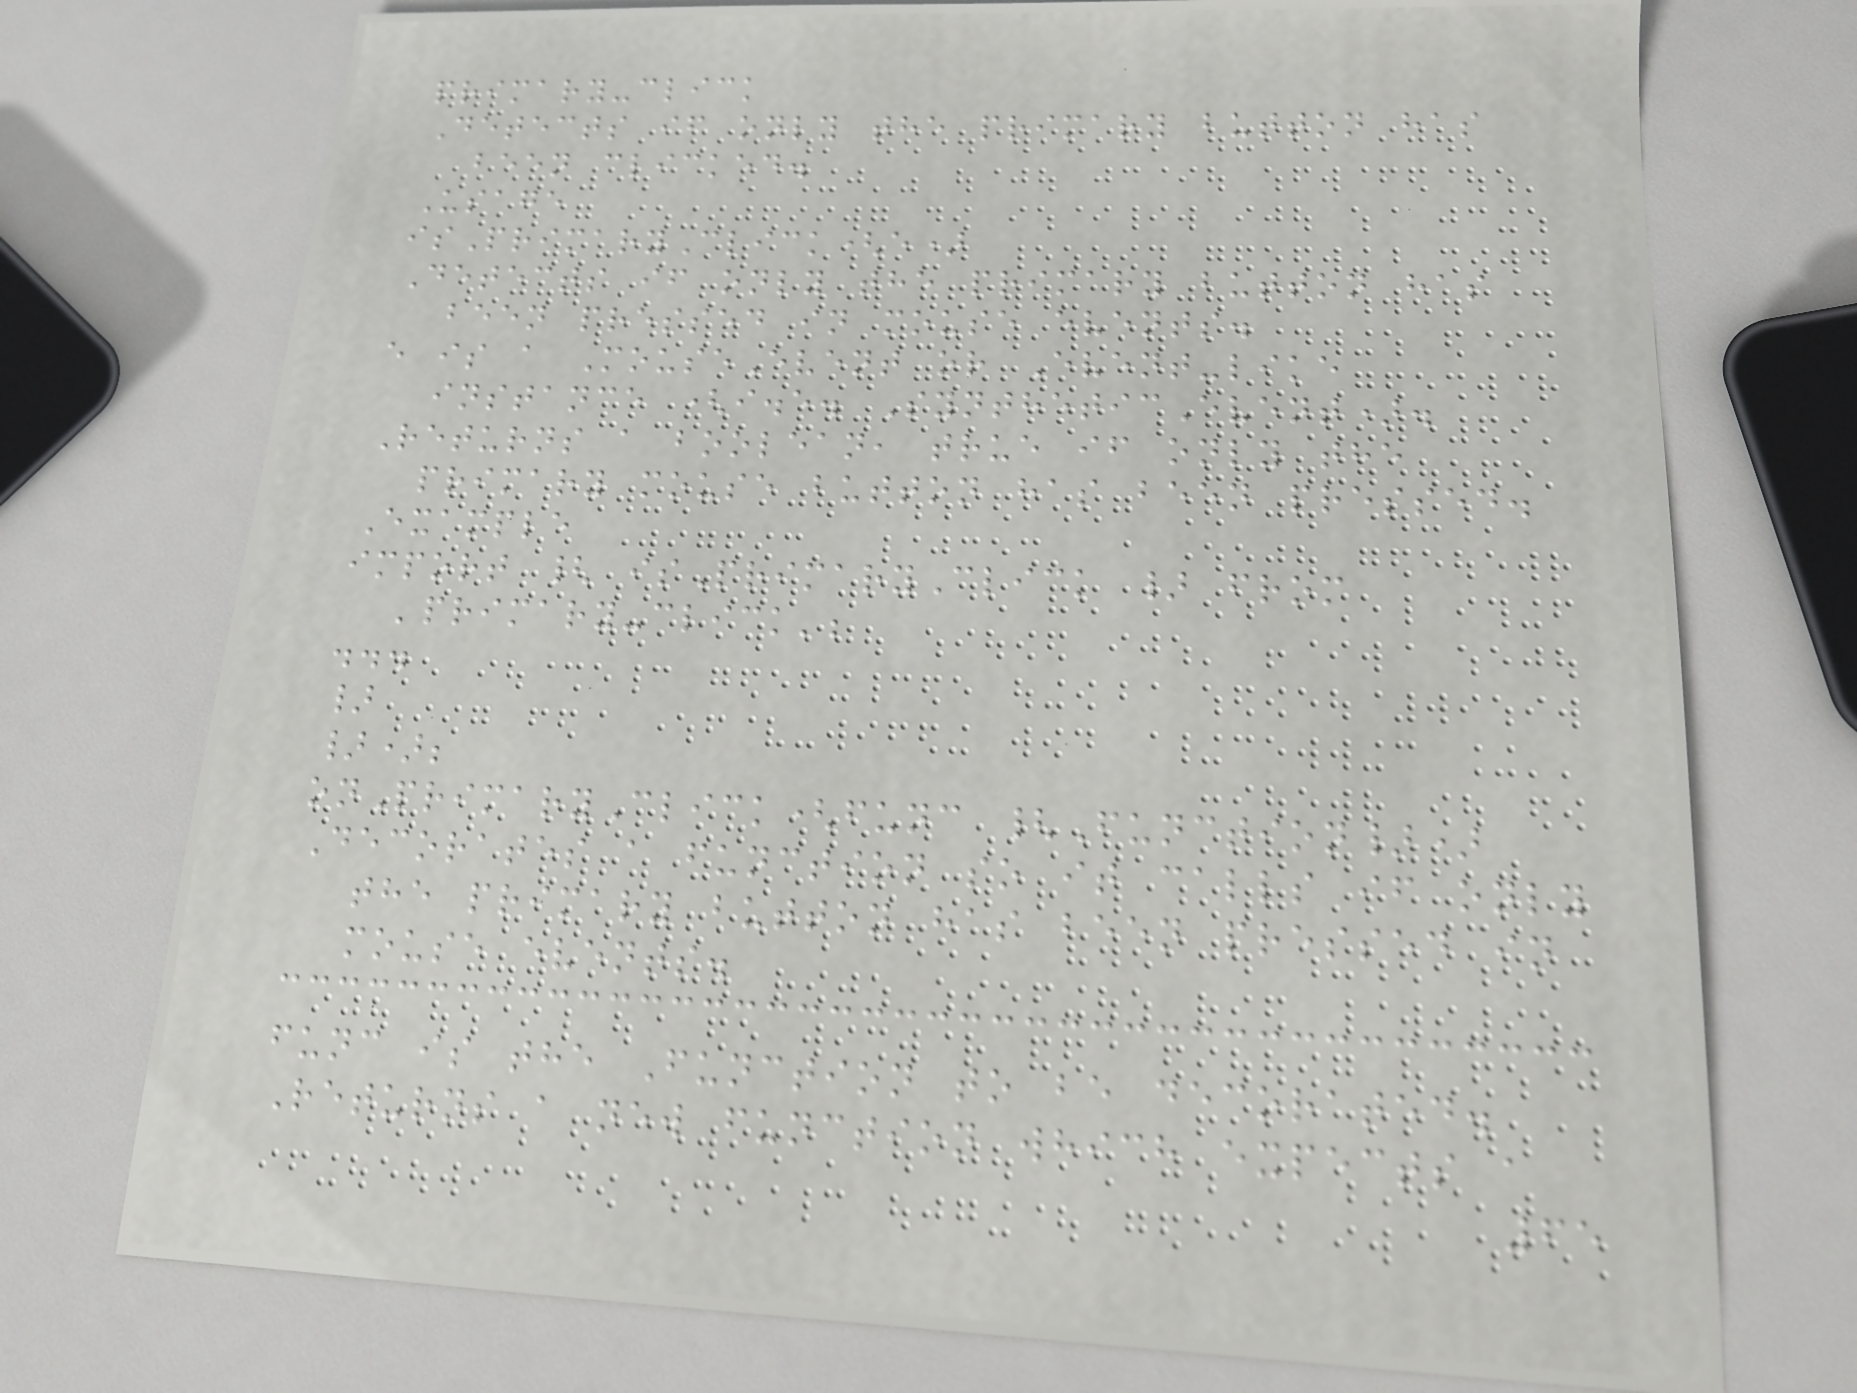primary-click
Detects if only the primary button has
been clicked.
Usage
isPrimaryClick(e)
Detects if only the primary button has
been pressed in mouse events.
e is a MouseEvent or Event-like
instance (i.e. SyntheticEvent).
Returns a boolean, true if only the
primary mouse button has been pressed.
Example
import { isPrimaryClick } from
'primary-click';
...
}
});
onPrimaryClick(func {Function})
Decorates a function so it calls if only
the primary button has been pressed in
mouse events.
func is the Function to be decorated.
Returns a new function which expects a
65
